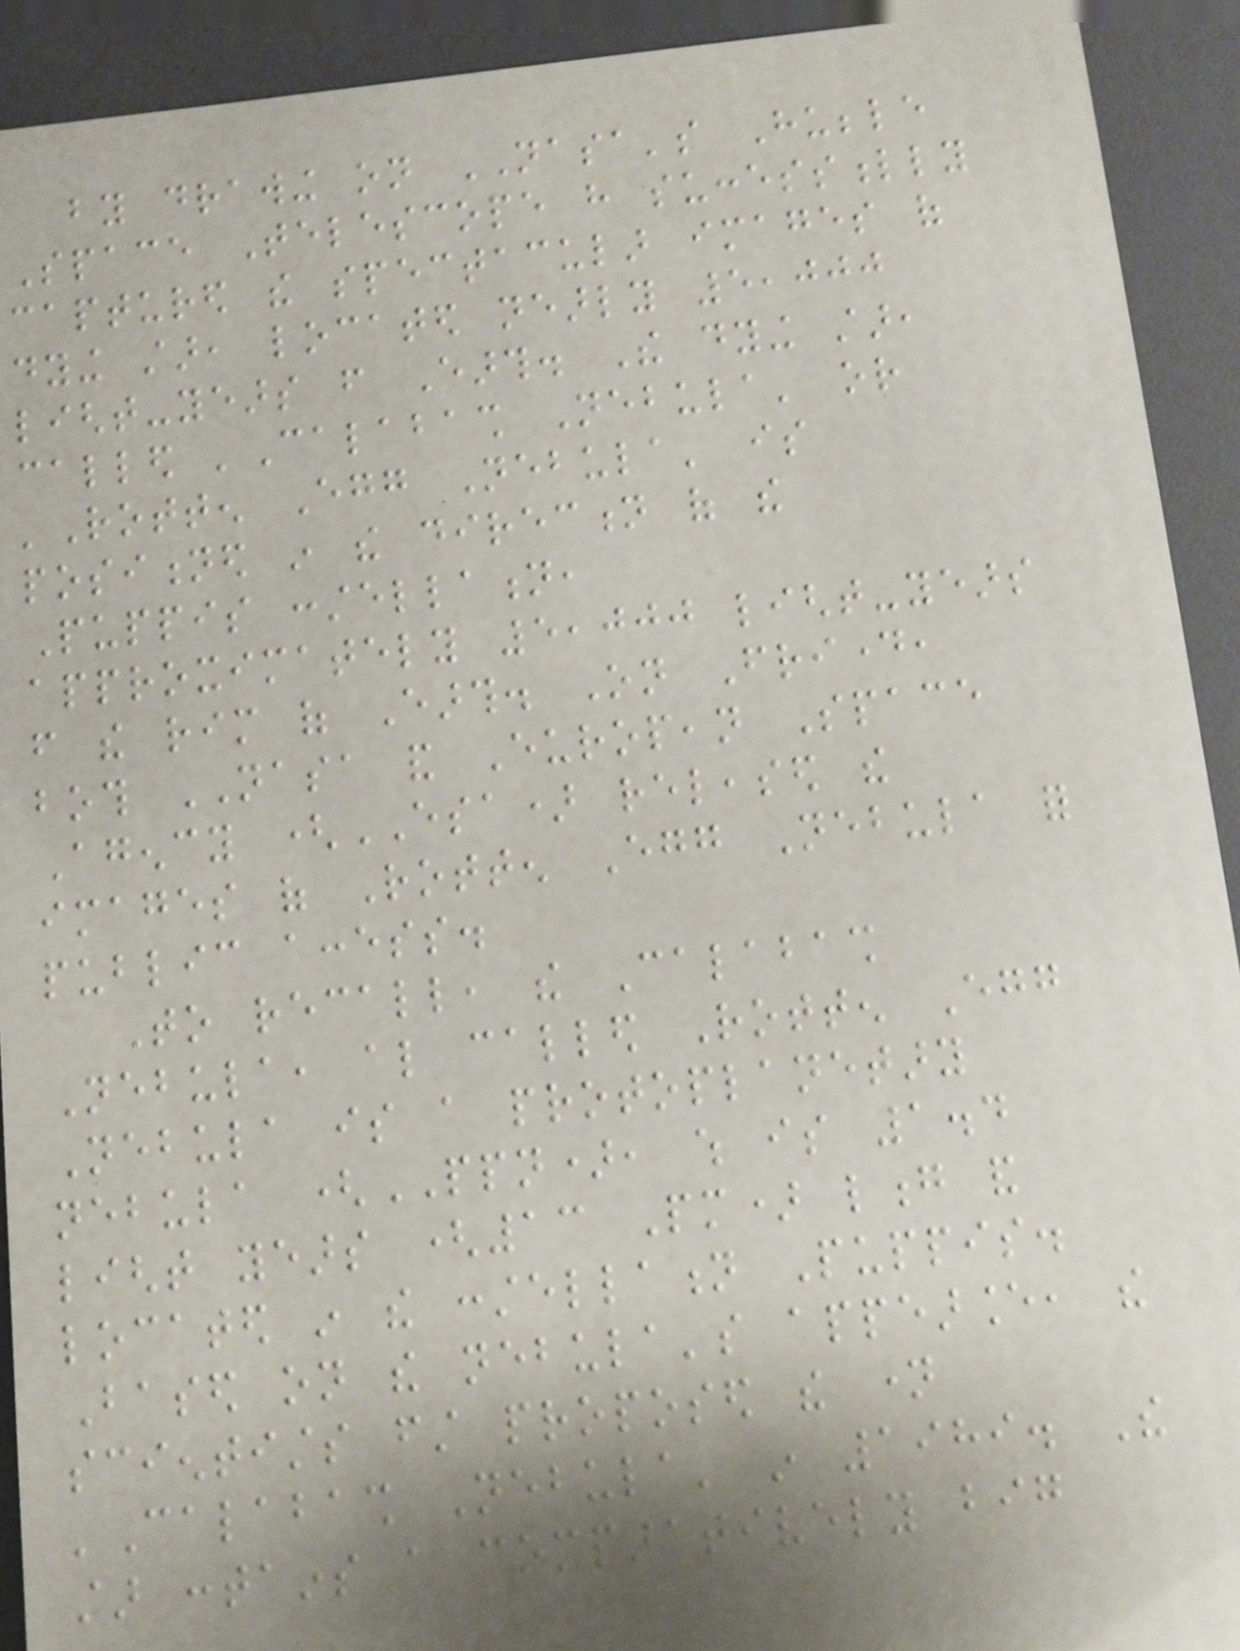by drawing on NASA's Hubble
Space Telescope have successfully
captured the spectacular images of
dying star, located nearly 5,000
light-years from Earth. The dying star,
called 'Calabash Nebula' or
'Rotten Egg Nebula' is
positioned in the direction of the
Puppis constellation,
approximately 5,000 light-years
from the rim of Earth. On Friday,
both NASA and European Space
Agency (ESA) released the
images of Rotten Egg Nebula for
public access.
To recall, the Calabash
Nebula, also called Rotten Egg
Nebula is a protoplanetary
nebula (PPN), which is 1.4
light years (13 Pm) long and
located in the constellation Puppis.
Based on the nebula's appearance, the
scientists first proposed the name
'Calabash Nebula' in 1989. The
star contains a comparatively big
